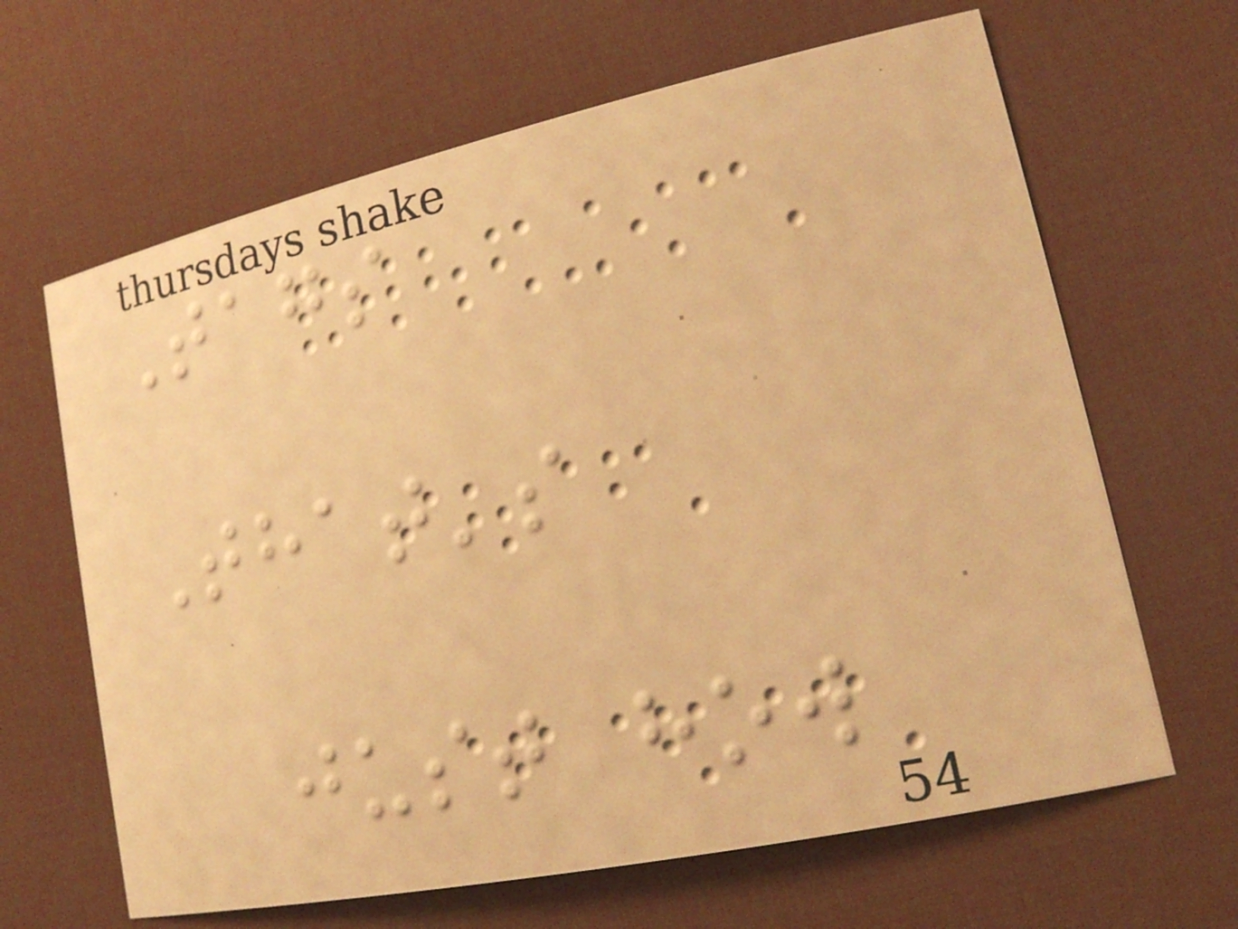Tags
That's
just how
